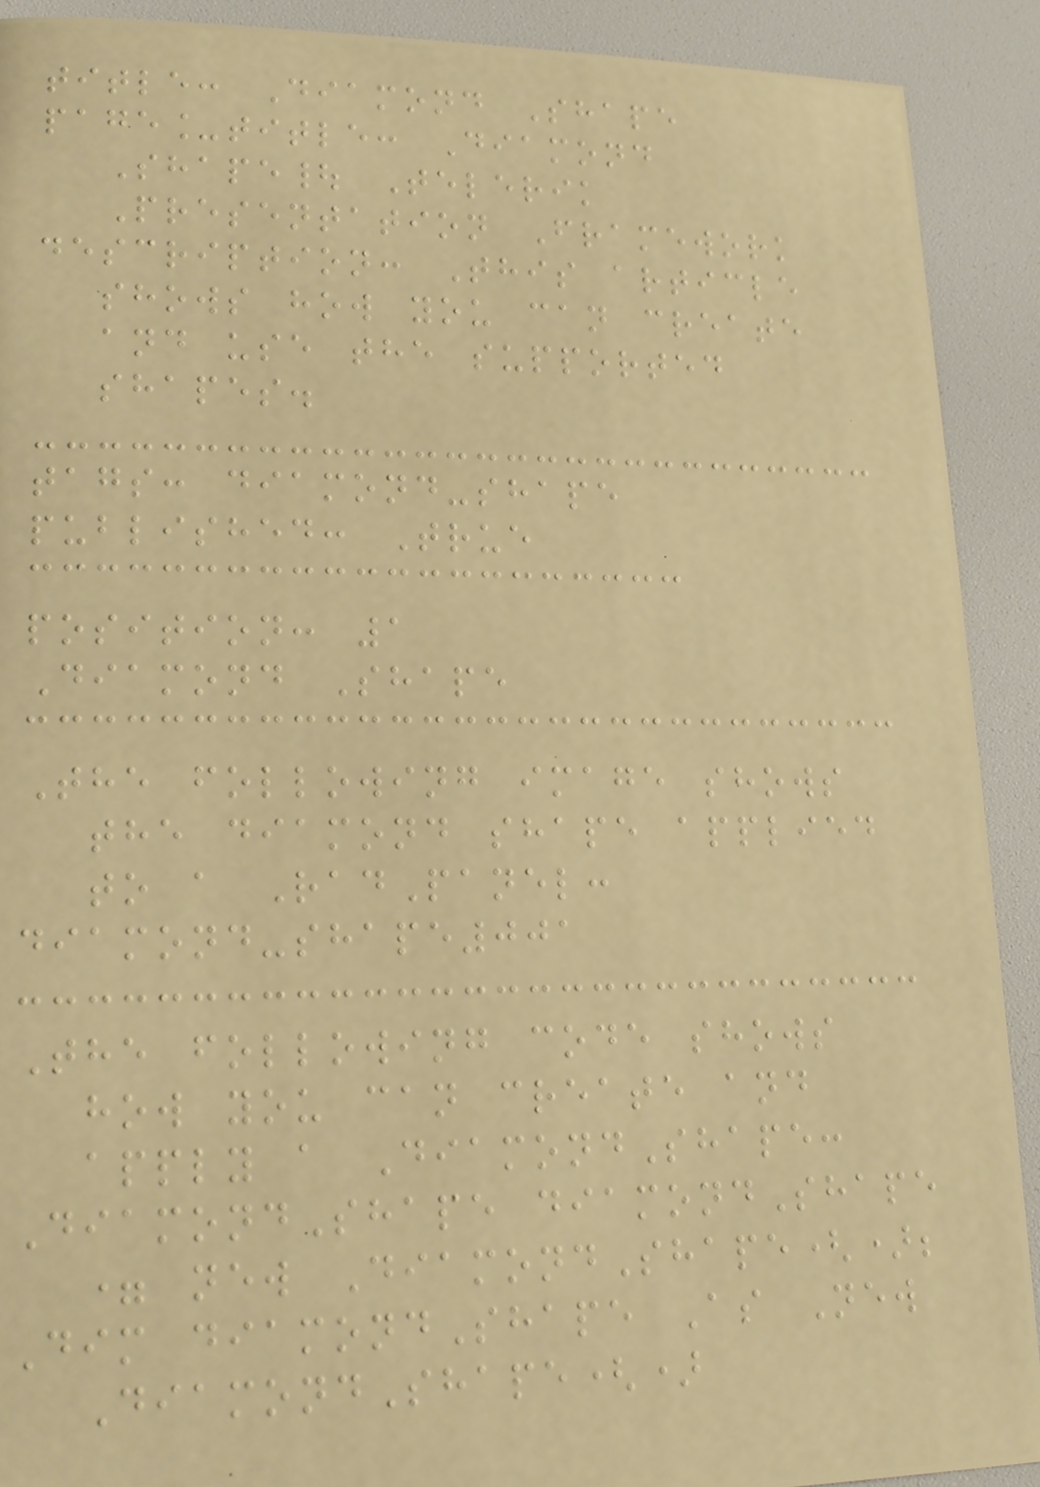title: Diamond Shape
page_title: Diamond
Shape| Telerik
Presentation Framework
description: This article
shows how you can create
and use the supported
shapes.
tags: diamond-shape
published: True
position: 1
Diamond Shape
The following image shows
the diamond shape applied
to a RadPanel:
diamond-shape001
The following code shows
how you can create and
apply a DiamondShape:
DiamondShape diamondShape
= new DiamondShape();
Dim diamondShape As New
DiamondShape()
